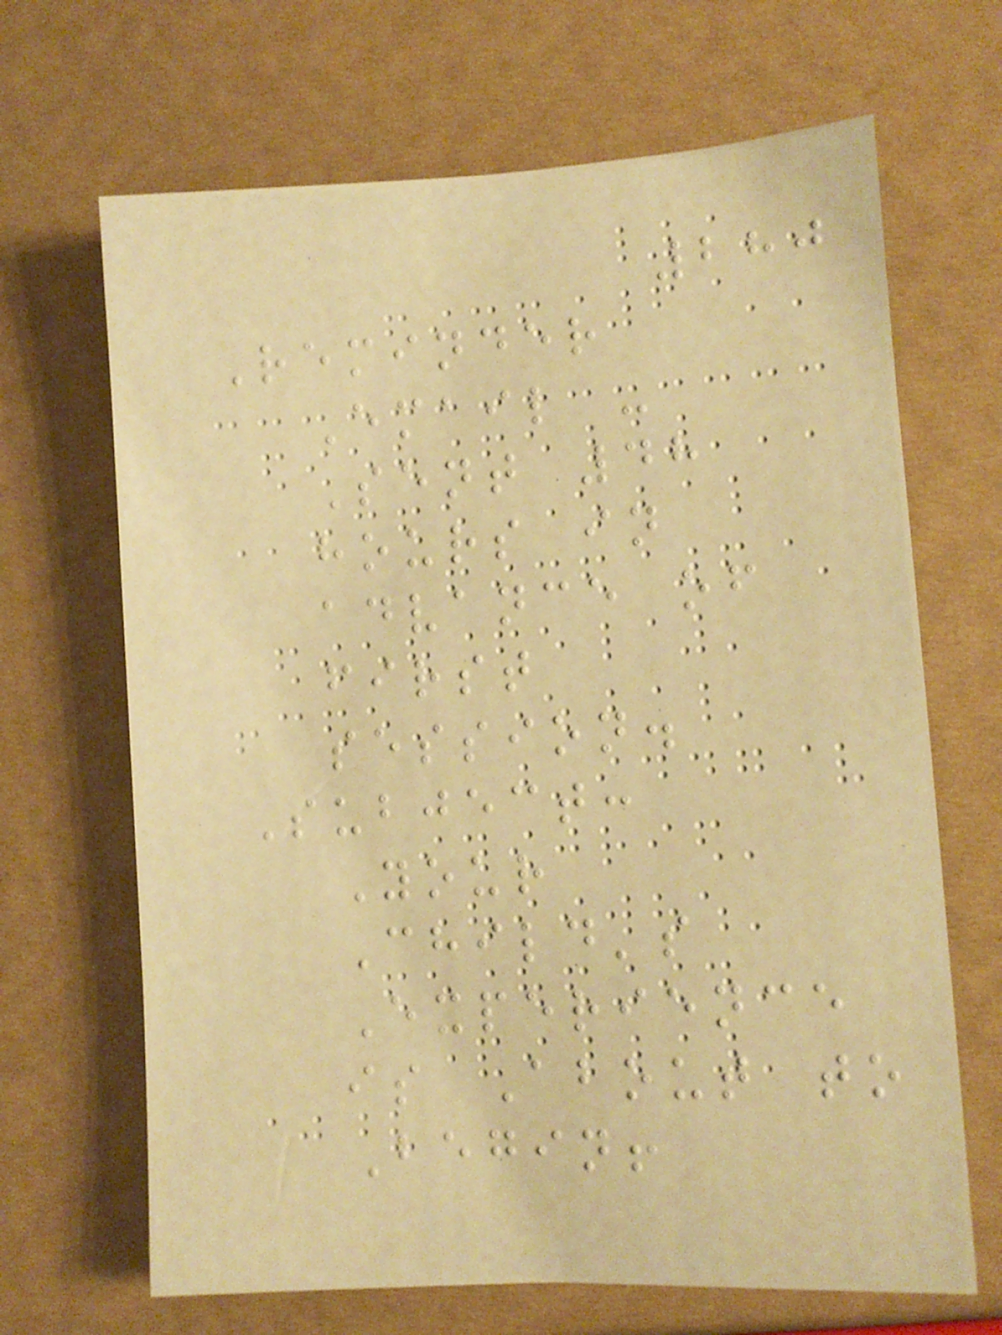280
Reminder
Email -
Sent 48
hours in
advance of
first
session.
Subject:
Your
Child's
Experience
is About to
Begin!
